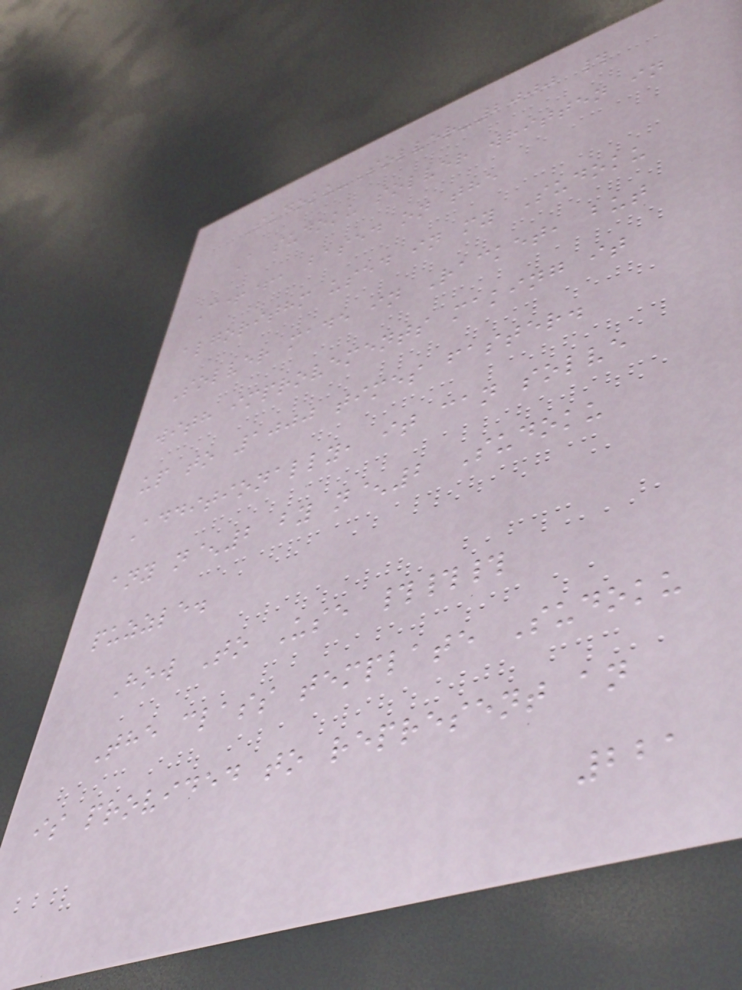Sudoku-Solver-2000 #
A sudoku solver written in
C++, based on the
algorithm used in my Sudoku
Solver made in Racket, but
with improvements making it
up to 1000 times faster.
Additionally, it can solve
any n^2 by n^2 Sudoku
puzzle.
How To Use ###
The class template Sudoku
is provided to represent an
221
